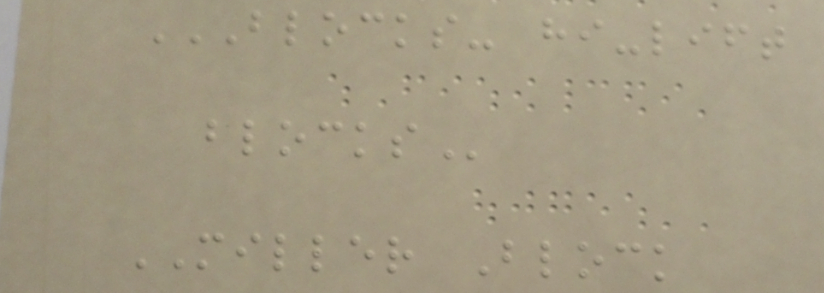BLOCKS- HI-LIFT
BLOCKS
MILLER Block
